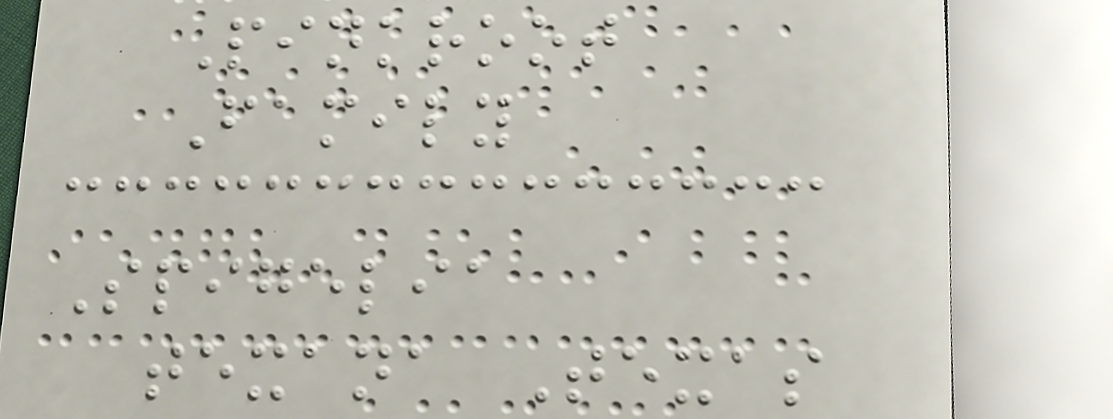Pinkroot
Family
Spigelia
texana Texas
